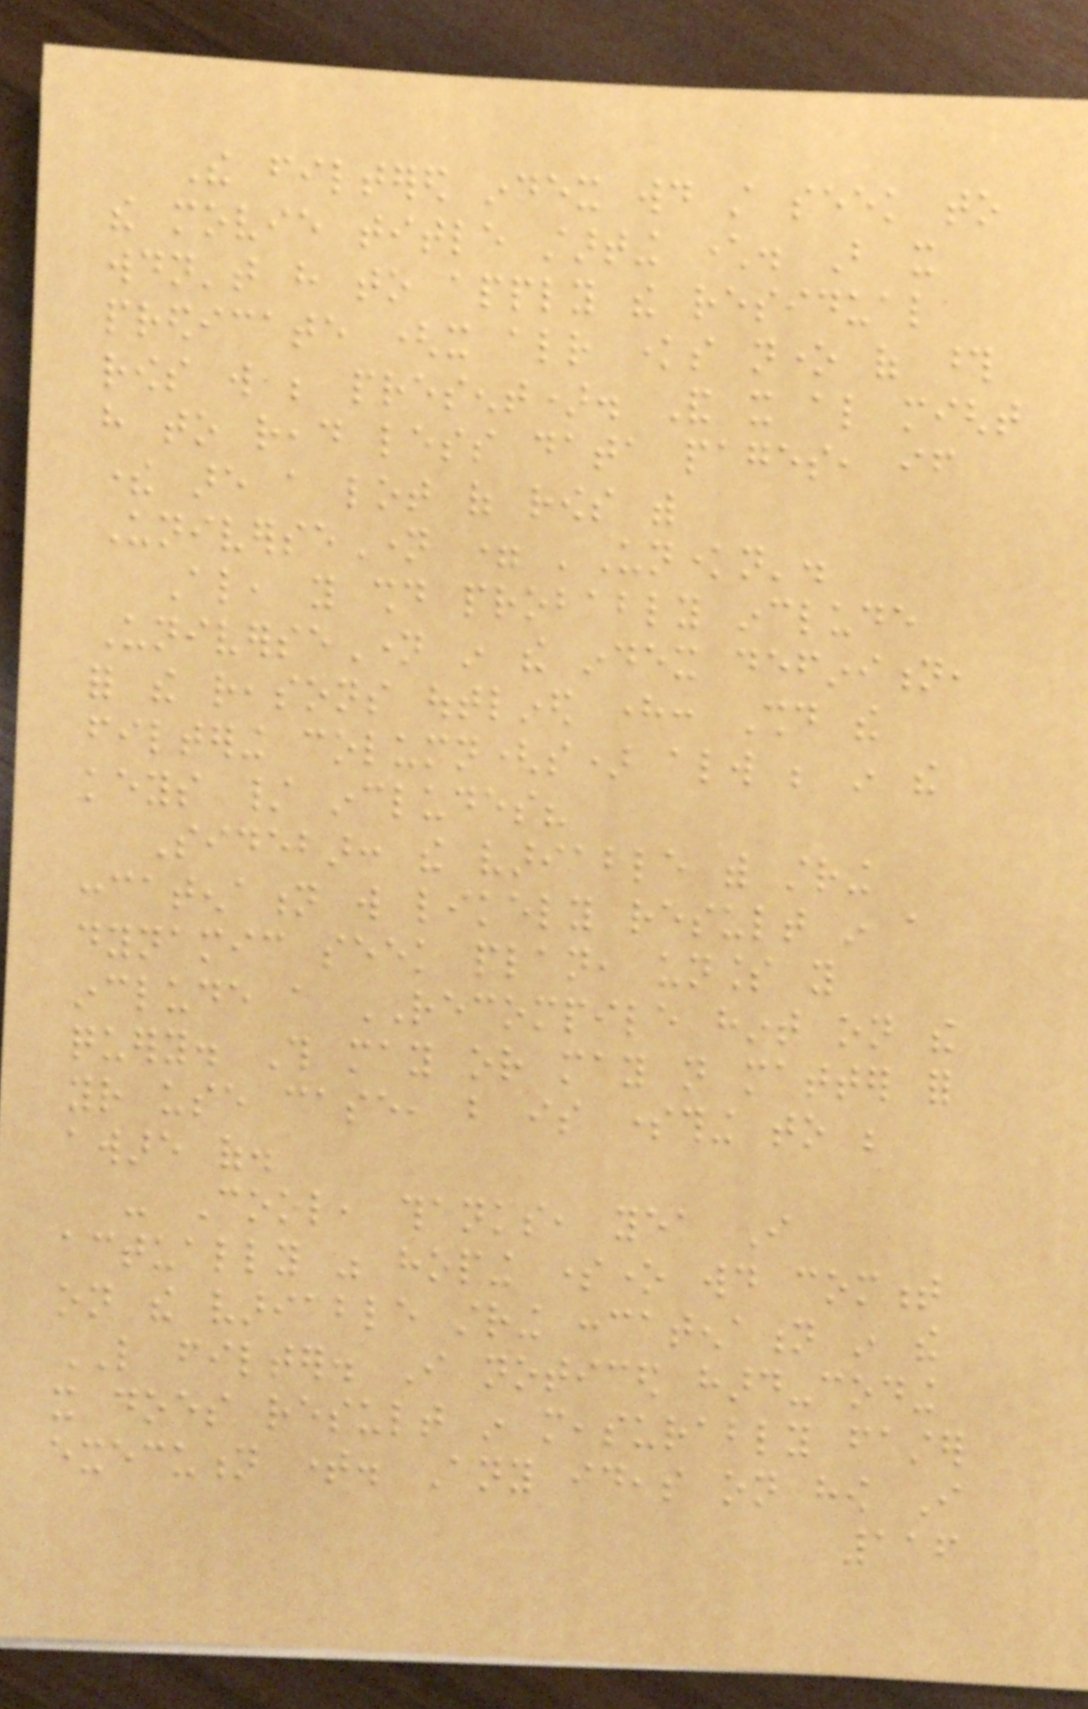The filtered index would still seek to
the movie title starting character. But it
wouldn't have to apply the residual
predicate (it already knows none of those
rows will be present). And it also might
have to read less data pages, if
there are a lot of rows with
UniverseName = 'Unknown'.
Also, you should probably include
UniverseName in the index definition,
for the reasons outlined here: Should the
filtering column(s) always be in the
keys / includes?
Sidebar: the variable with string
concatenation will likely result in a
dynamic seek plan, unless you
include a RECOMPILE hint on the
query. This may or may not matter for
your use case, but is something to be
aware of.
- Cool, thanks, yea I
actually was hoping someone would comment
on the variable string concatenation in the
LIKE filter. I noticed hard-coding
it does result in measurably faster
execution time. Any ideas on how I
116
